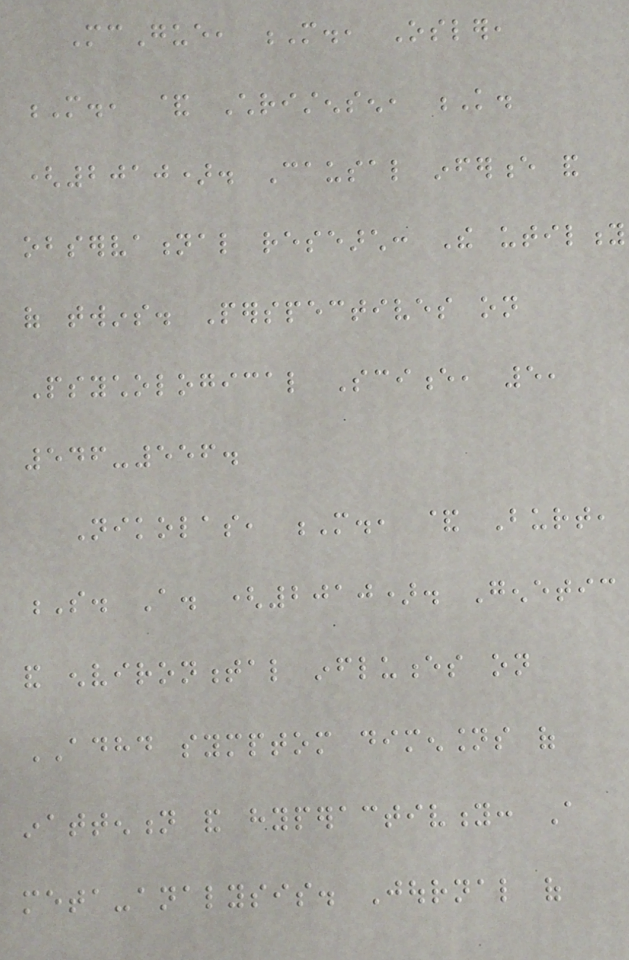McGue, M., Osler,
M., & Christensen, K.
(2010). Causal inference and
observational research: The utility
of twins. Perspectives on
Psychological Science, 5,
546-556.
Nikolas, M., & Burt,
S. A. (2010). Genetic
and environmental influences on
ADHD symptom dimensions of
inattention and hyperactivity: A
meta-analysis. Journal of
